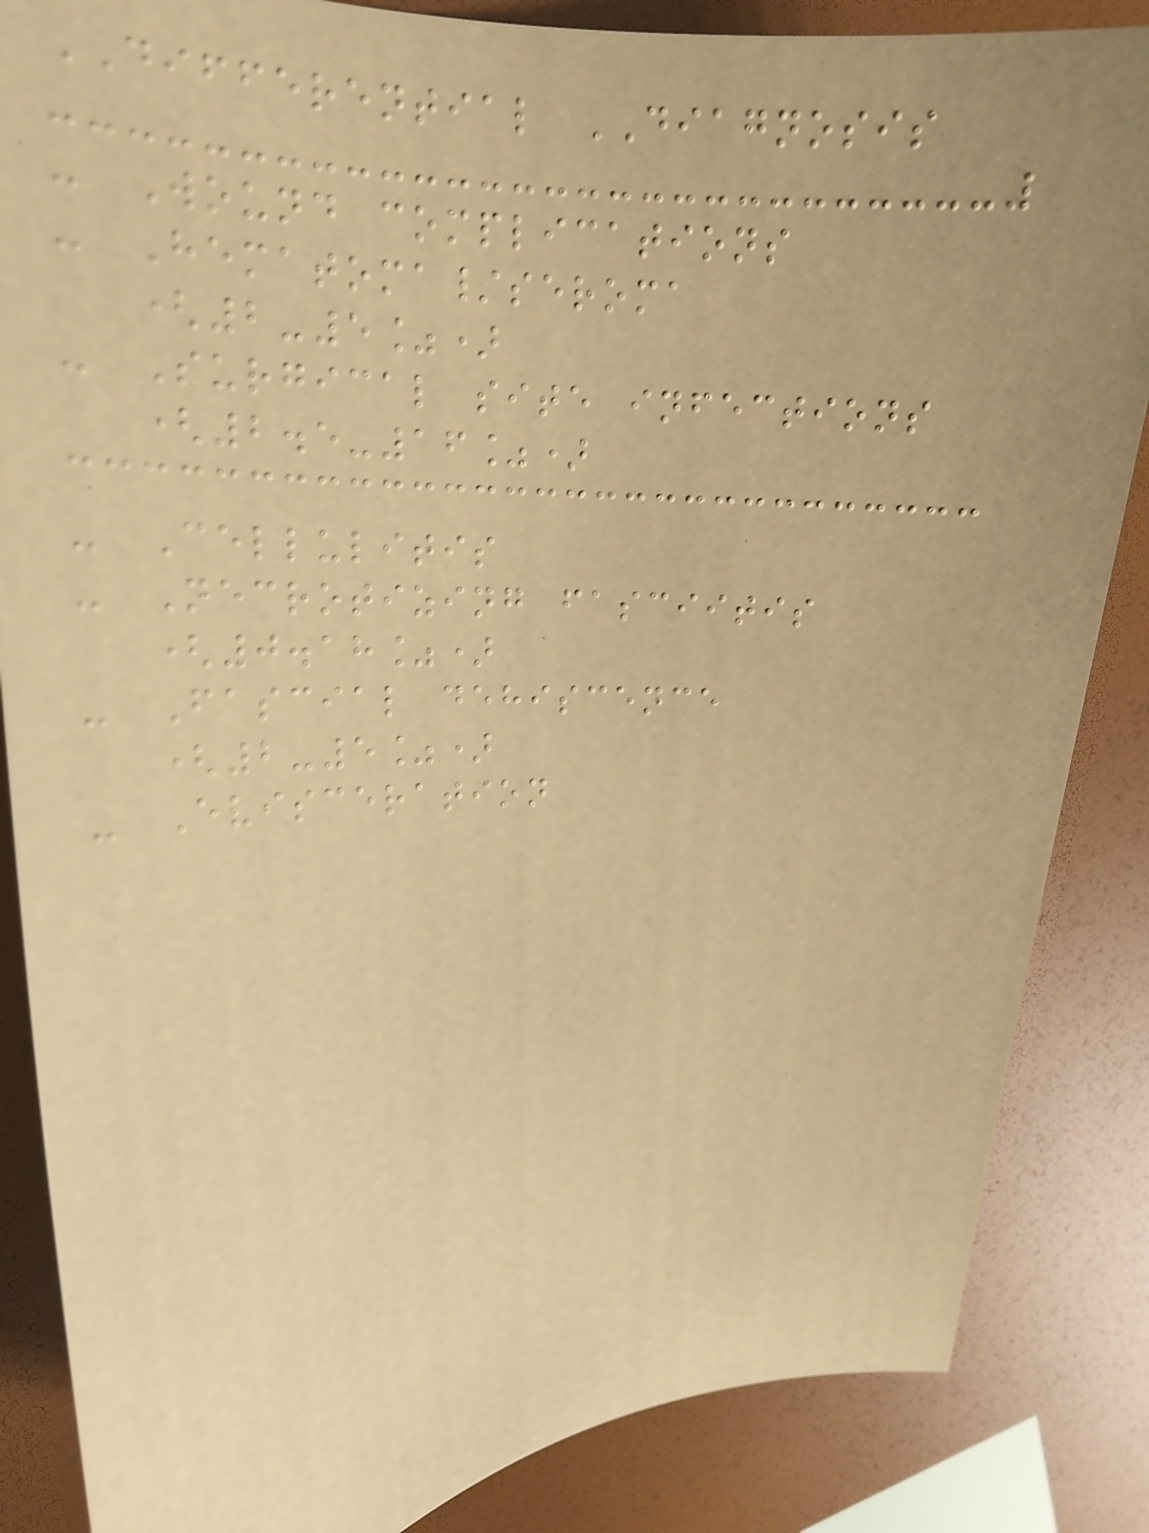DIFFERENTIAL DIAGNOSIS
- Wound complications
- Hematoma/seroma
(2-5%)
- Surgical site infections
(2.5-16%)
- Cellulitis
- Necrotizing fasciitis
(0.18%)
- Fascial dehiscence
(2-5%)
- Evisceration
